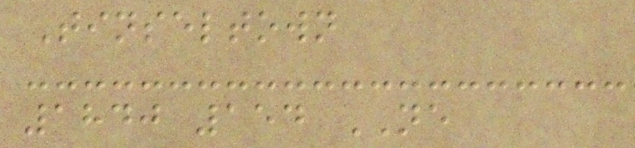Tinseltown
1840 154 NE
